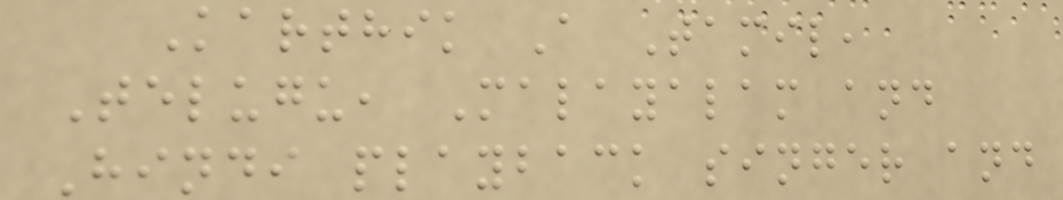Karthik A Tamil,
Telugu, Malayalam and
Hindi playback singer and
